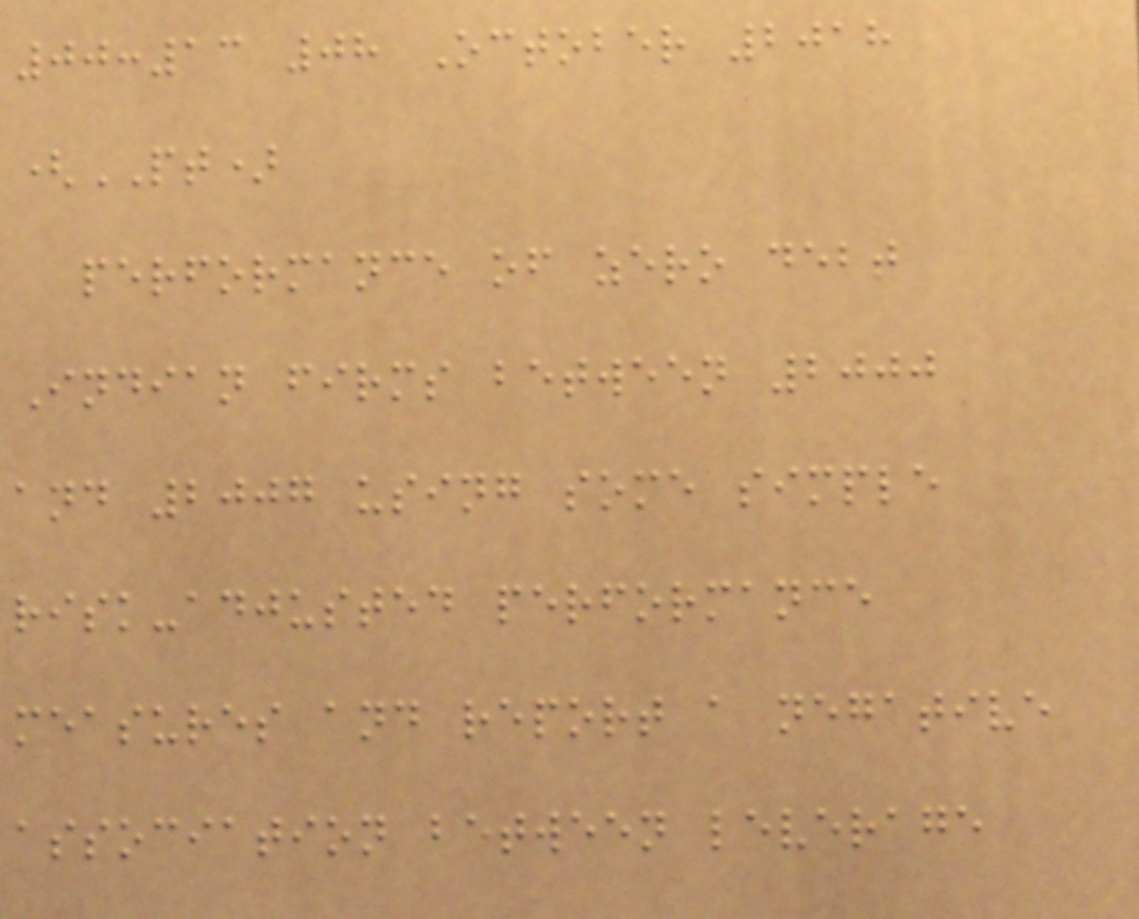00:13 08 October 2018
(PT)
performance of zero debt
Indian firms between 2000
and 2007 using some simple
risk-adjusted performance
measures and report a negative
association between leverage
